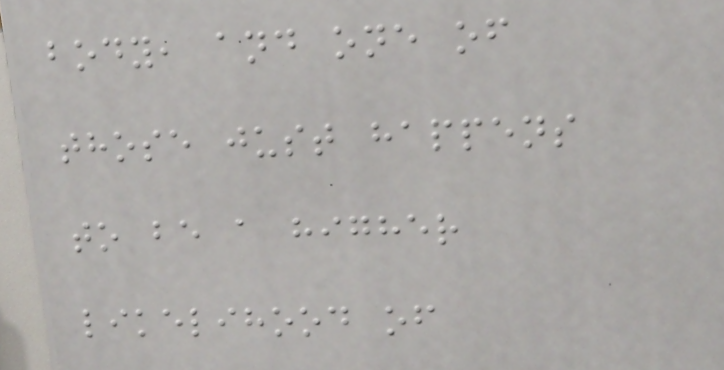body, and one of
those just happens
to be a higher
likelihood of
